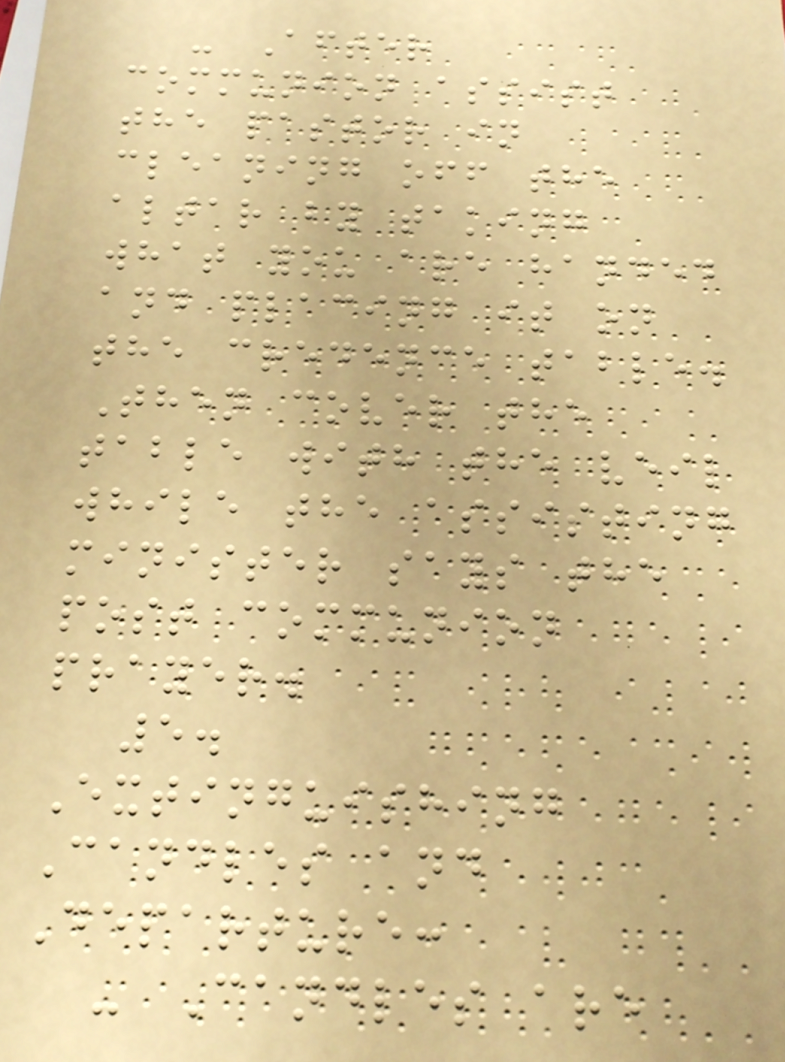- After
communion assist
the pastor in
cleaning off the
altar by taking
what you are handed
and placing it on
the credence table.
Then cover the
table with the veil
while the assisting
minister says the
post communion
prayer.
5.
Extinguishing
Candles and
Departure:
- Candles are
